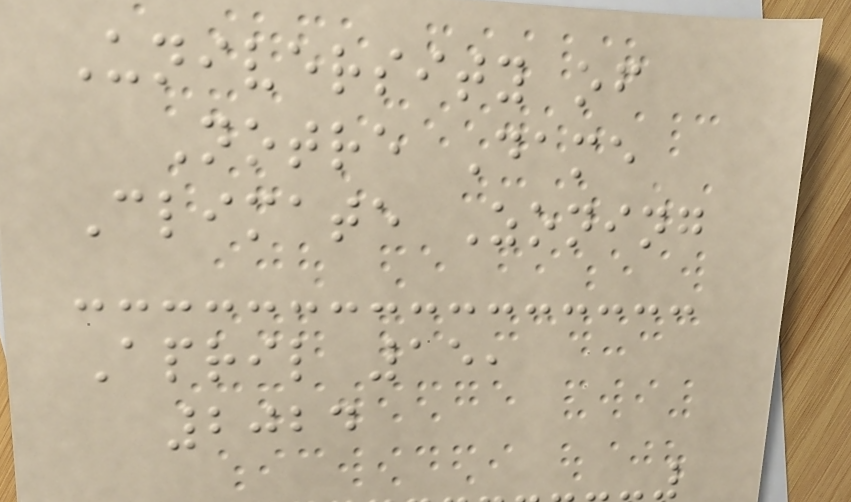University of
Notre Dame
Climate Zoning
April 15,
2024
